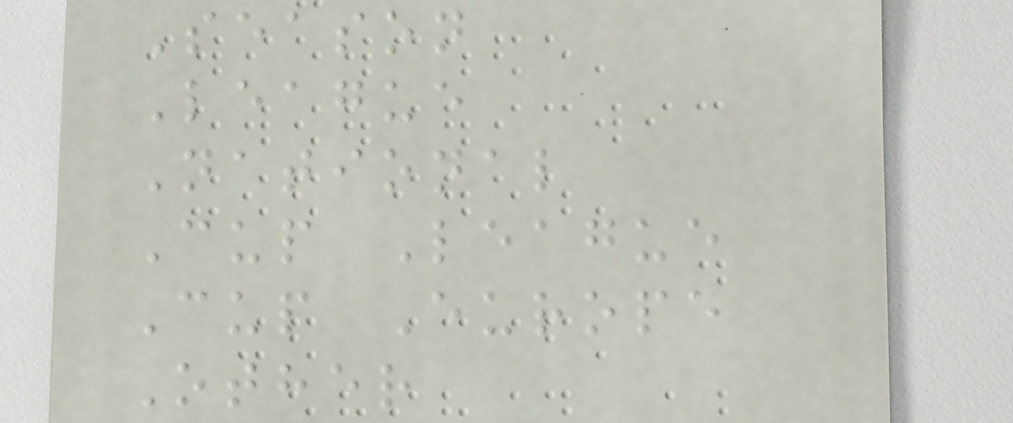Season
League
National
Cup League
Cup Europe
Other
